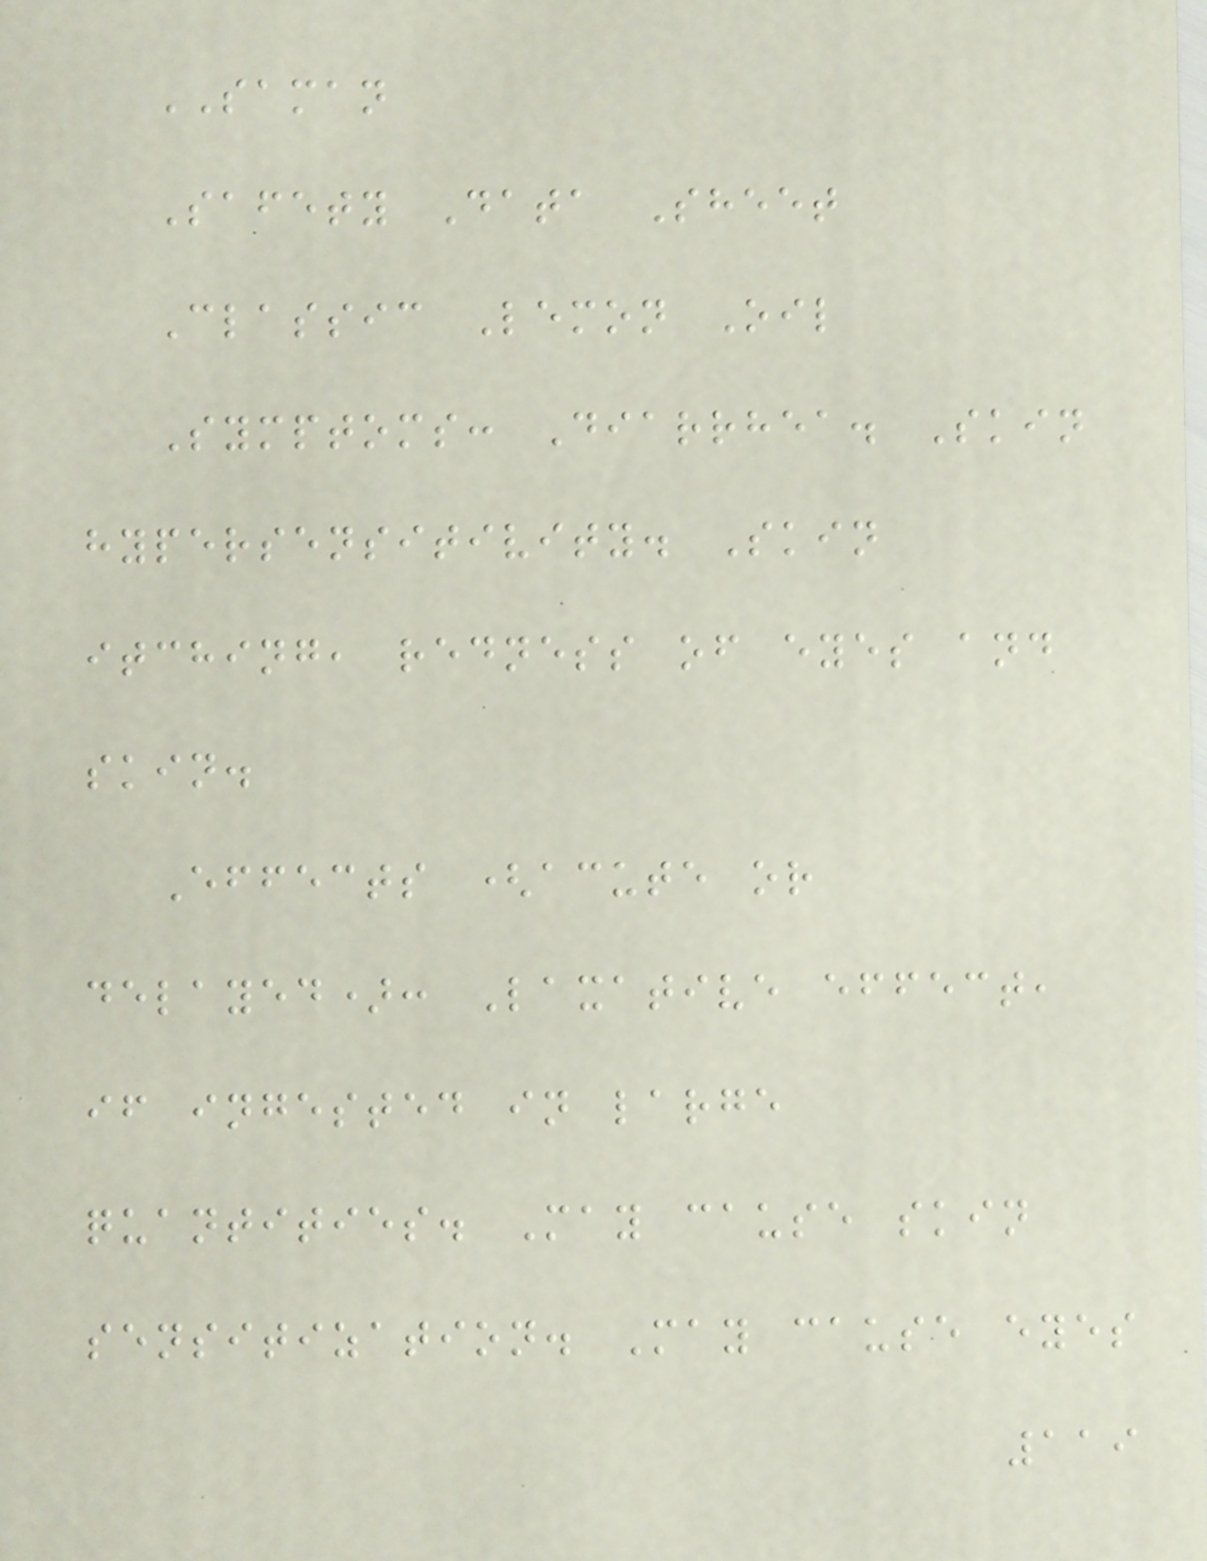SAMAN
Safety Data Sheet
Classic Lemon Oil
Symptoms: Diarrhea. Skin
hypersensitivity. Skin
itching, redness of eyes and
skin.
Effects (acute or
delayed): Laxative effect,
if ingested in large
quantities. May cause skin
sensitization. May cause eyes
119
